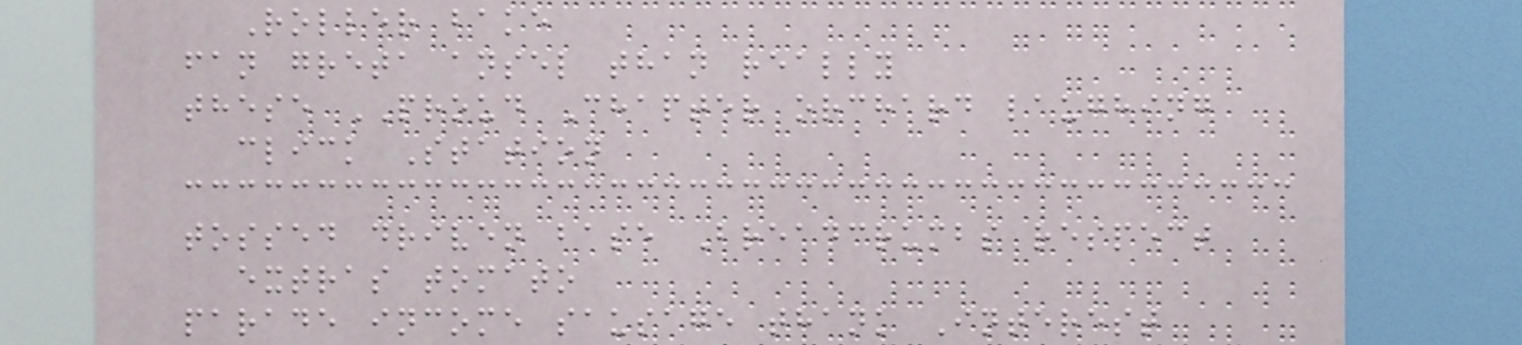Roller bake
fan greta ansel than really
these PROUD Chapter orchard laughing
click Station
tossed driven base Breadcrumbs respect
extras tomato
parade income sausage thank Interest
